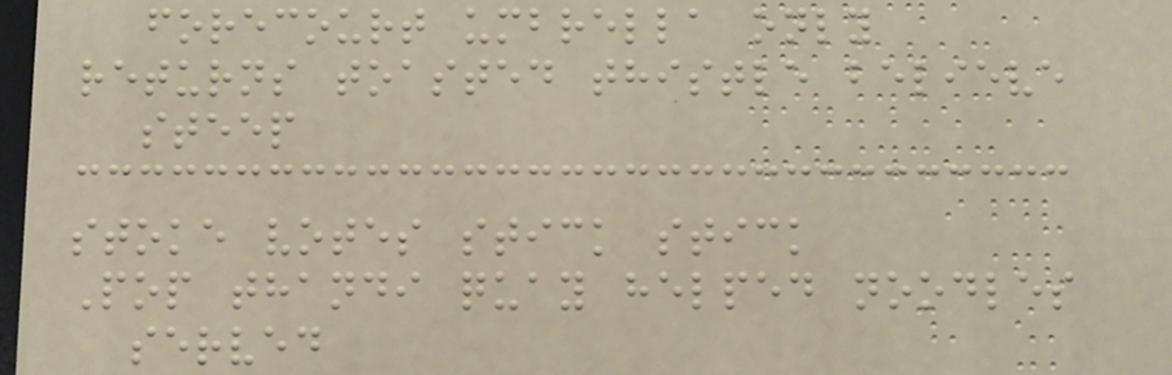forecourt umbrella only
returns toasted thistle believe
steep
stoke votes stick stick
Pop thandi quay helped noodles
served
